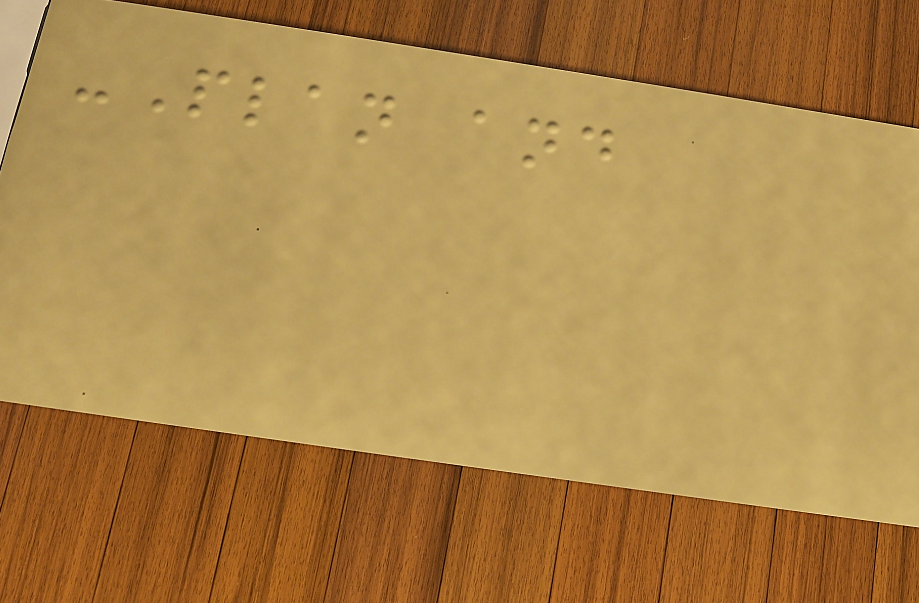-Plan and
